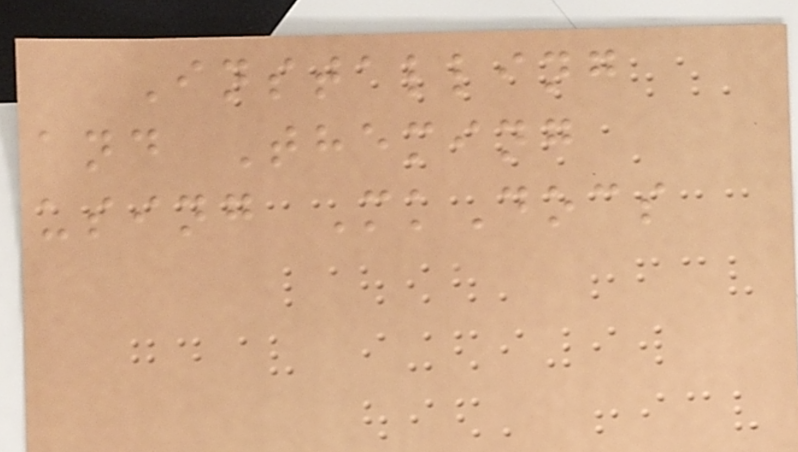Installing
and Theming
using MkDocs
